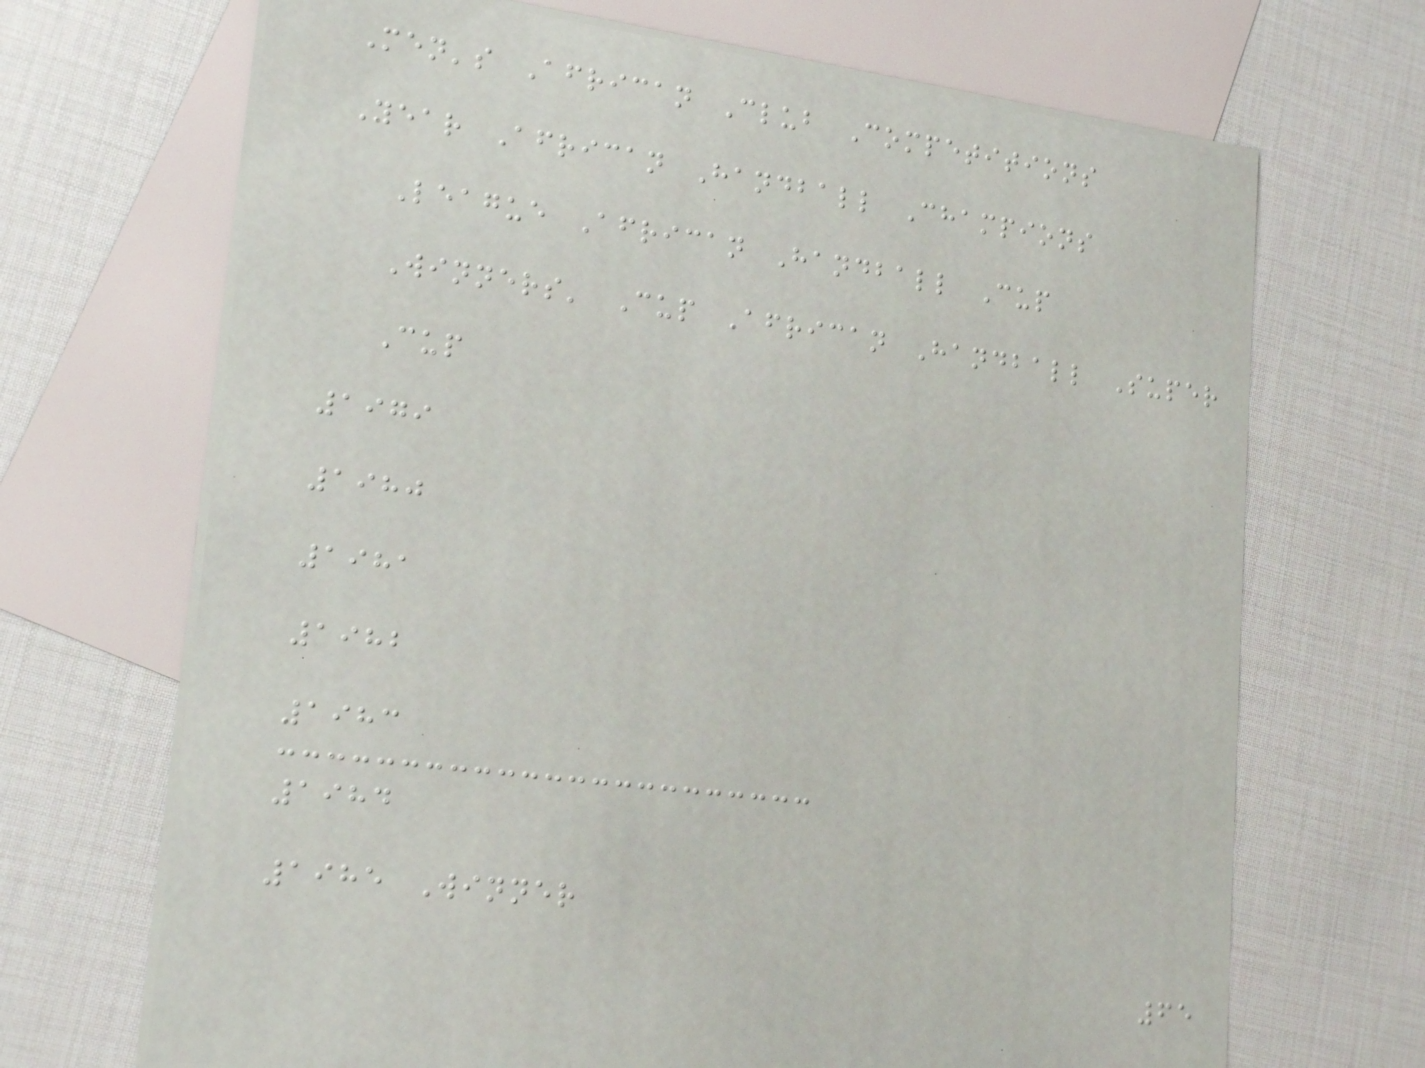Men's African Club Competitions
Year African Handball Champions
League African Handball Cup
Winners' Cup African Handball Super
Cup
1979
1980
1981
1982
1983
1984
1985 Winner
65
